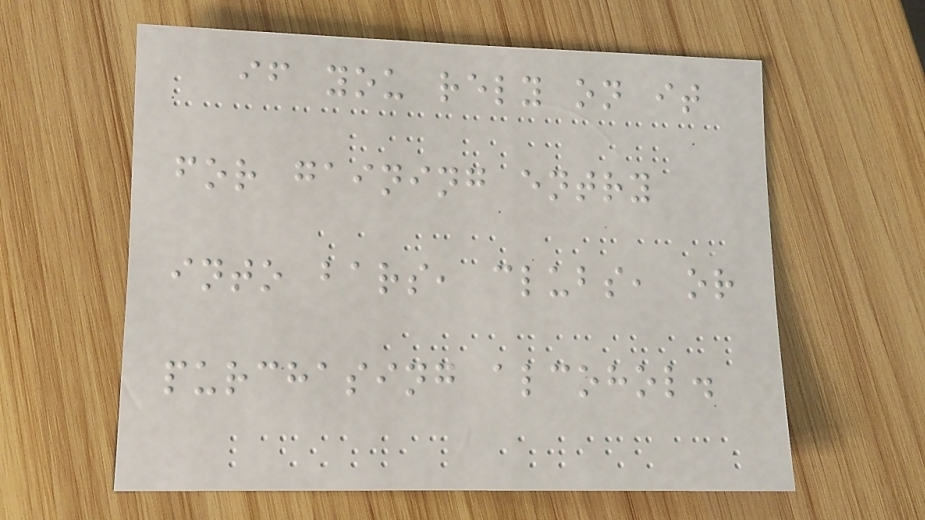if you rely on it
for gaining entry
into bars, clubs, or
purchasing alcohol.
